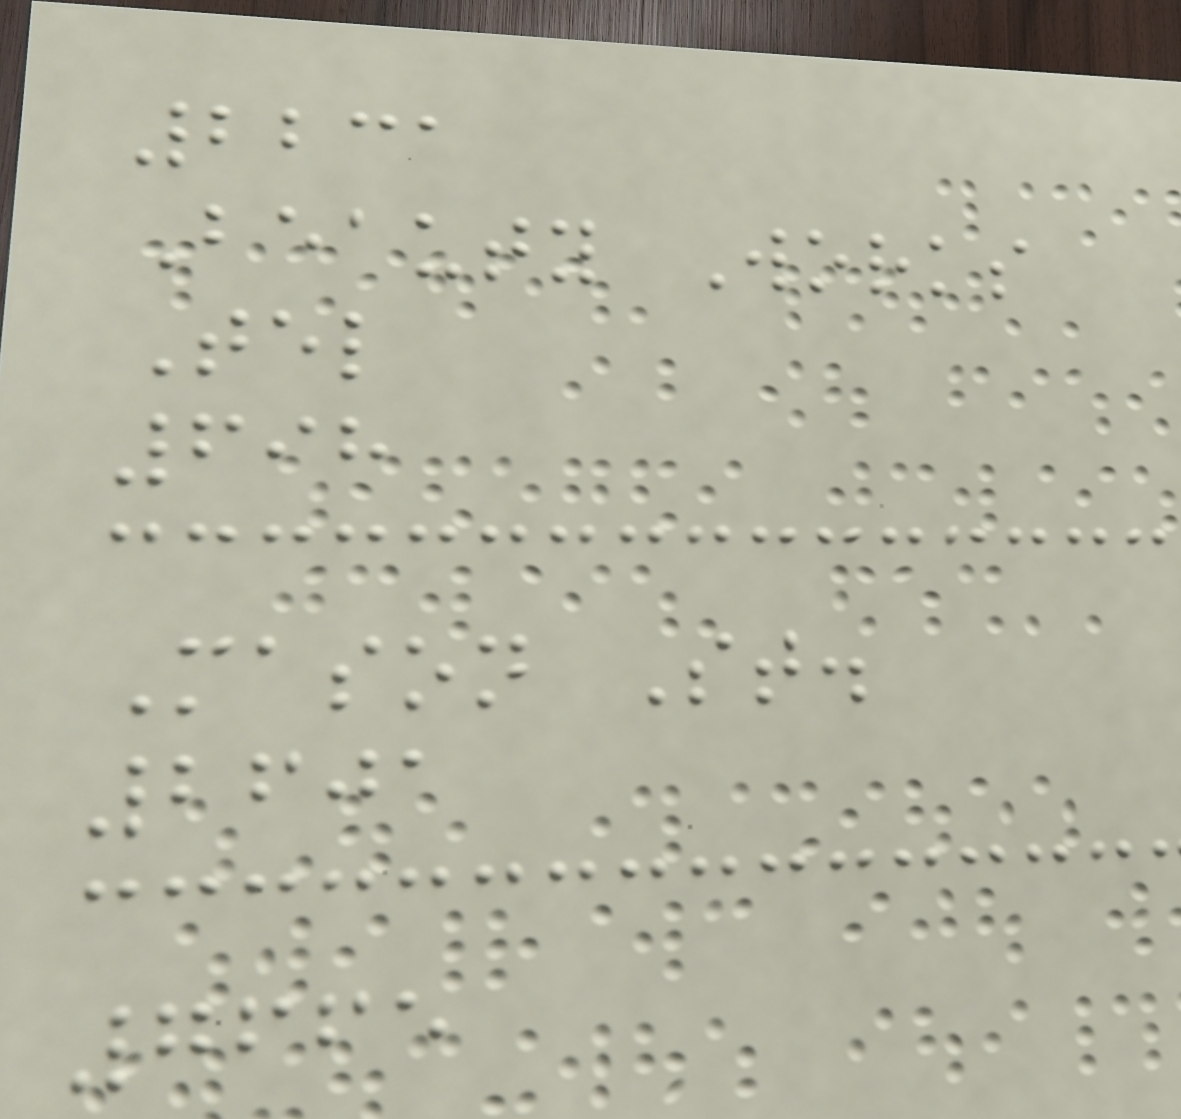2231
Beauty Works
Tel
698
Mason St.
2601
7665
